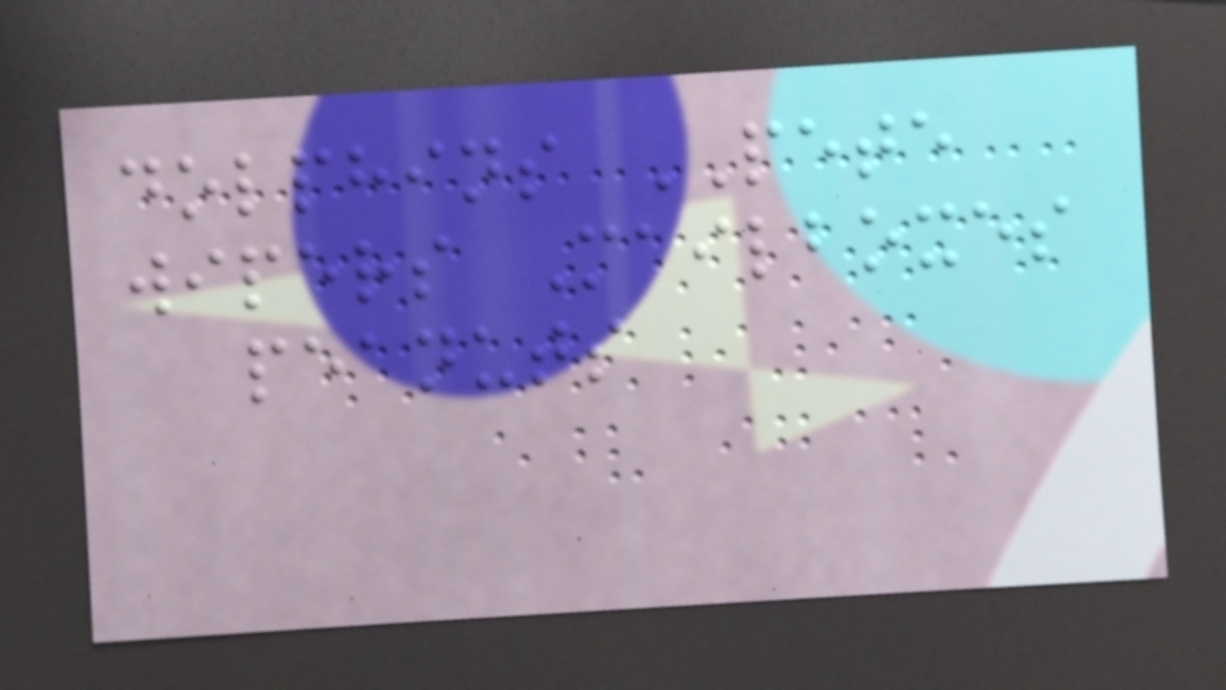dolphins PETE
wipers Mailboxes
peanuts
